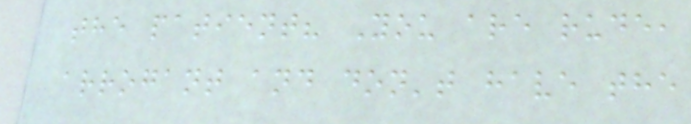the patient? You are rude,
arrogant and don't have the
